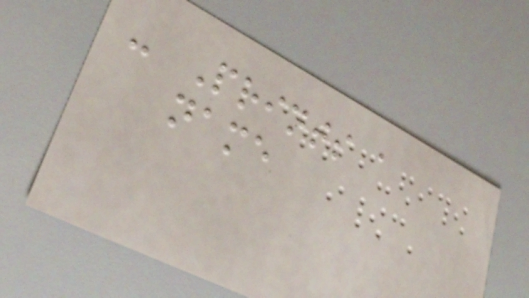- Prints a
name
